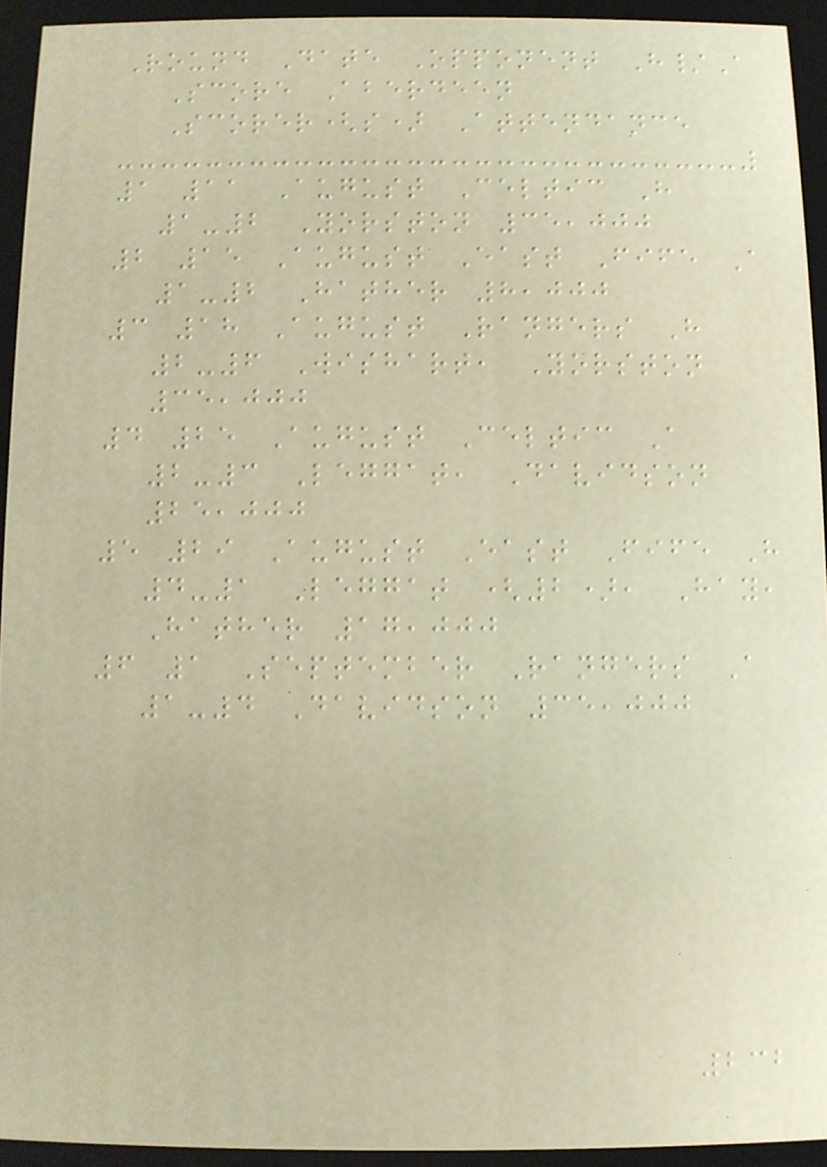Round Date Opponent H/A
Score Aberdeen
Scorer(s) Attendance
1 11 August Celtic H
1-2 Yorston 35,000
2 15 August East Fife A
1-2 Hather 8,000
3 18 August Rangers H
2-6 Wishart, Yorston
35,000
4 25 August Celtic A
2-3 Leggat, Davidson
25,000
5 29 August East Fife H
4-1 Leggat (2), Hay,
Hather 17,000
6 1 September Rangers A
1-4 Davidson 35,000
232
